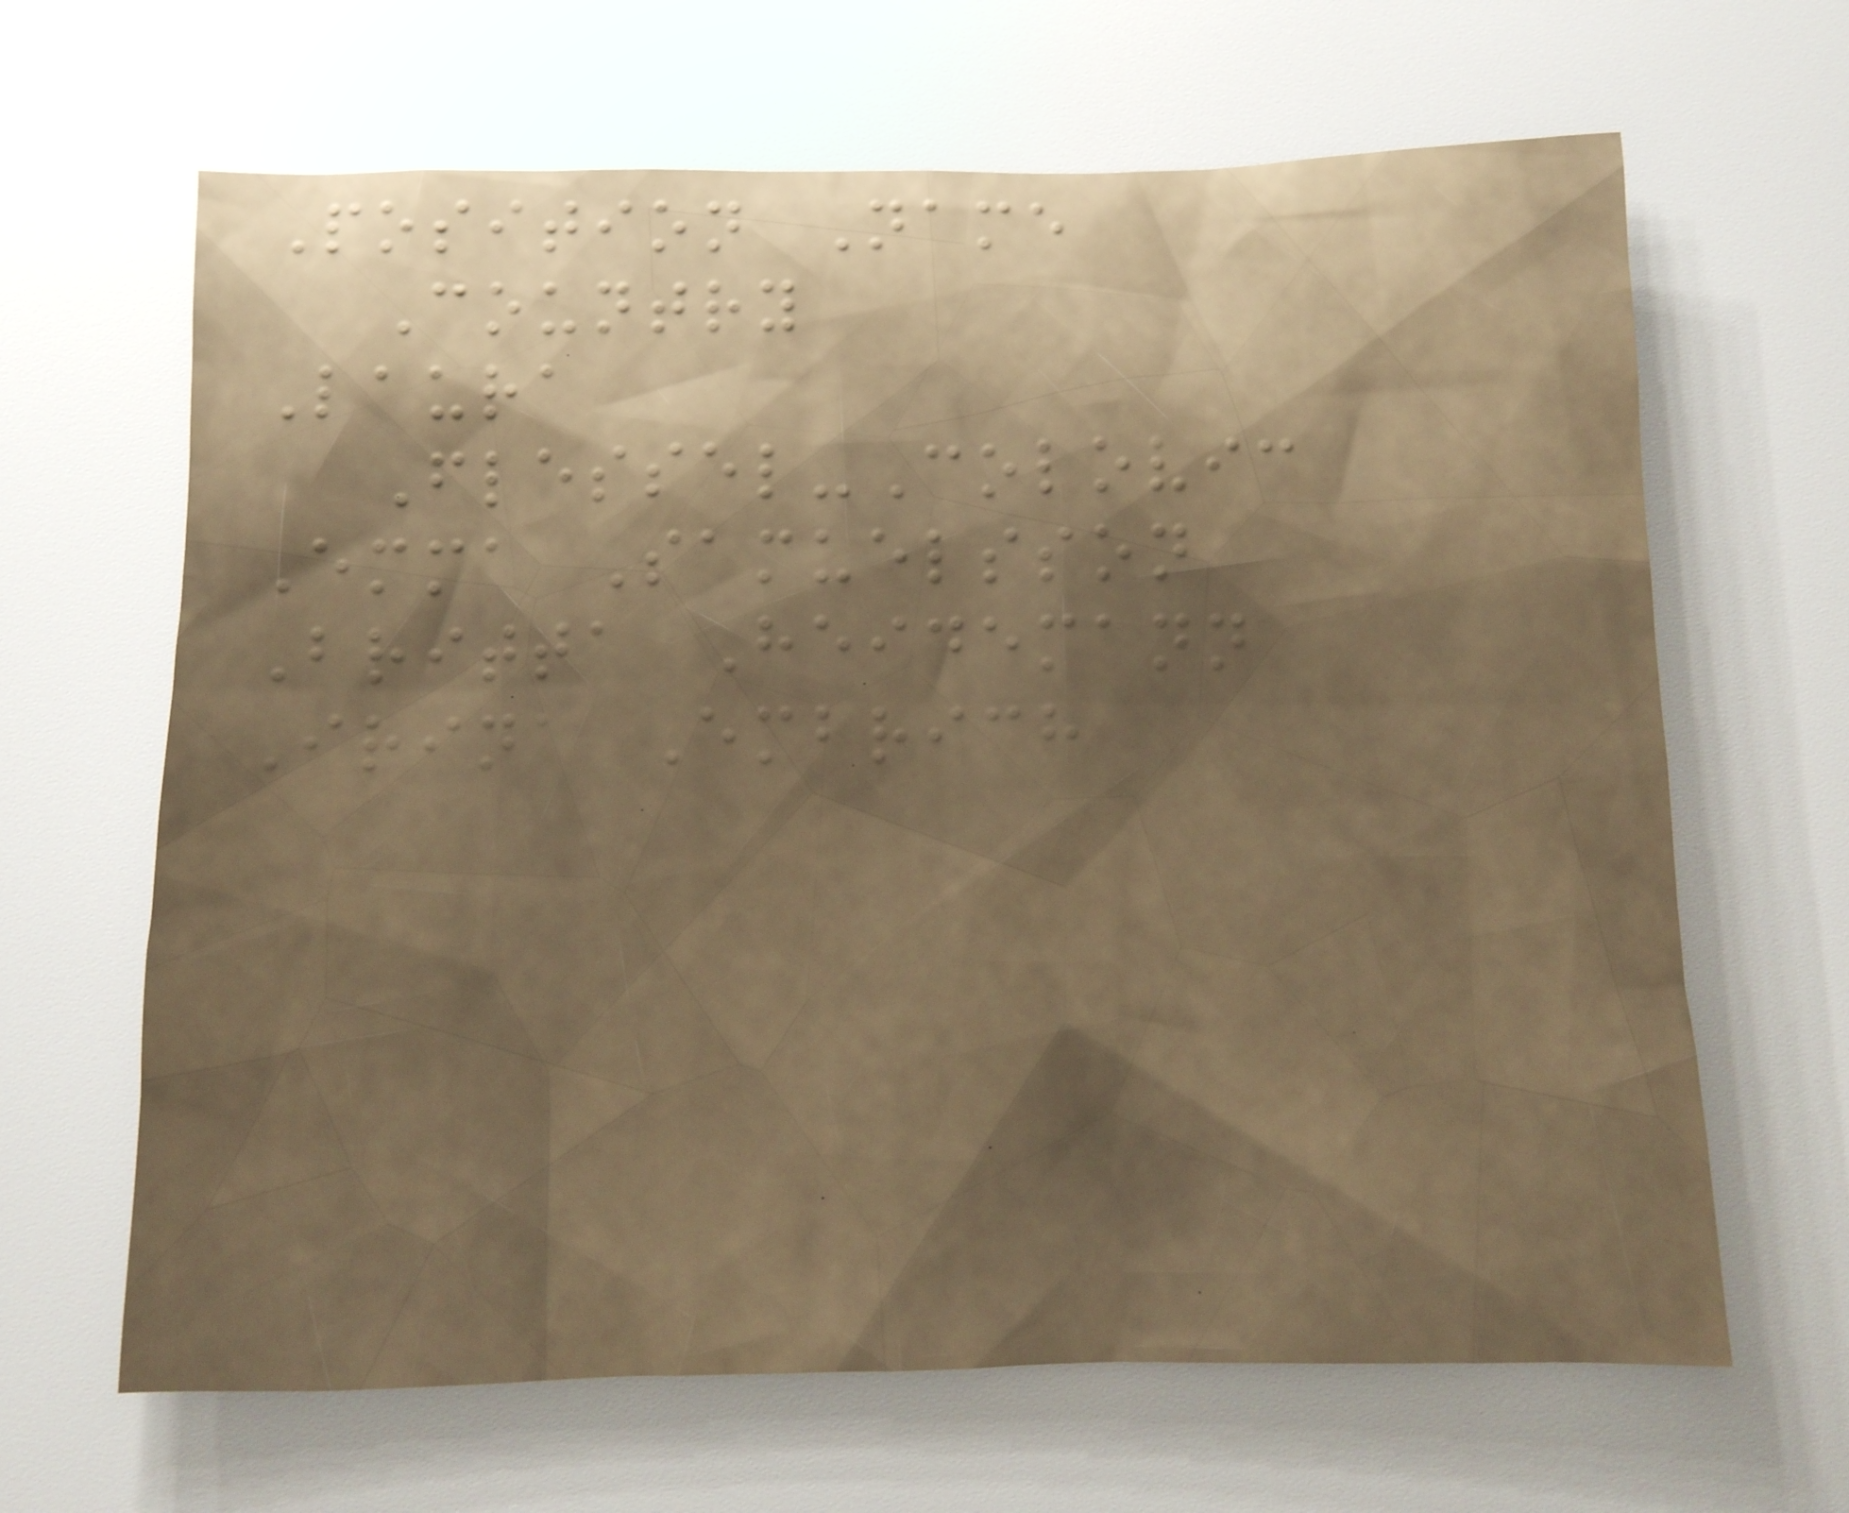Position Name
Country
Laura
Flessel-Colovic
Emma Samuelsson
Britta Heidemann
Irina Embrich
